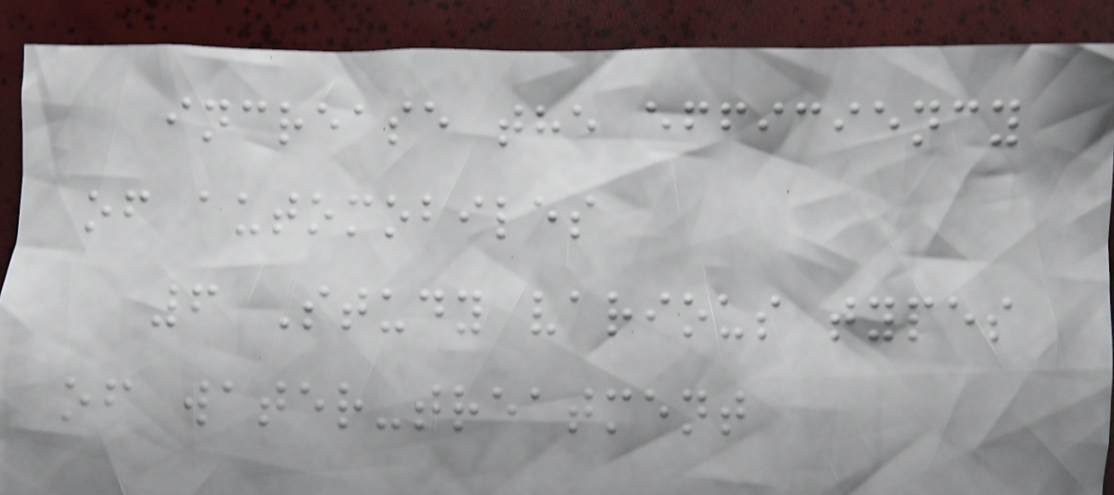increase the efficiency
of automobiles
6 Study various types
of water-treatment
